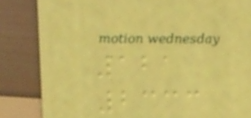121
2333
